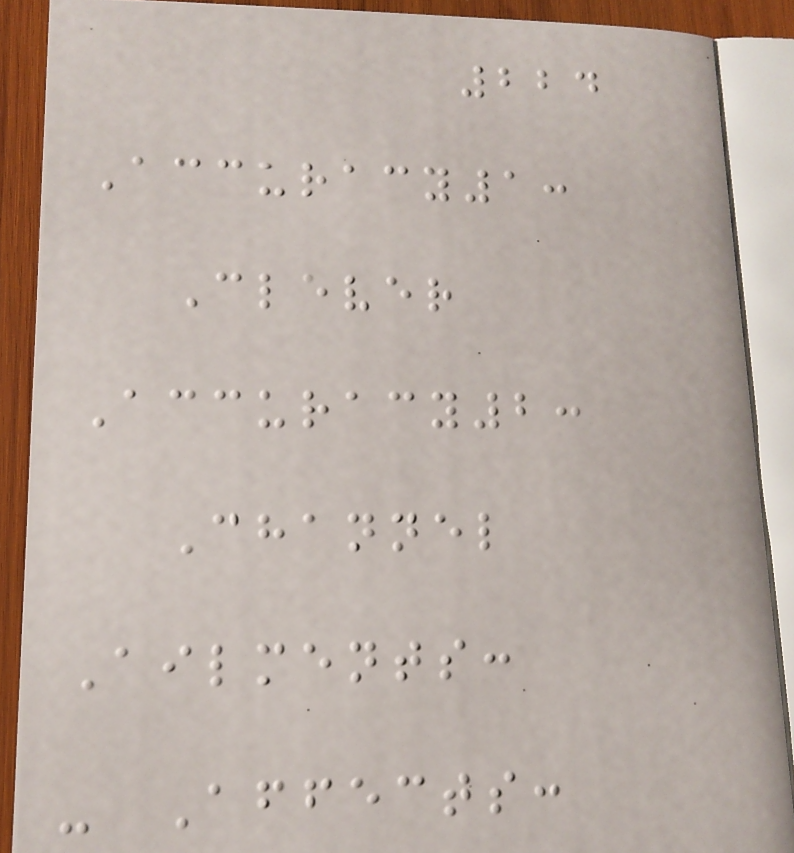224
Accuracy1:
Clever
Accuracy2:
Channel
Ailments:
- Affects:
